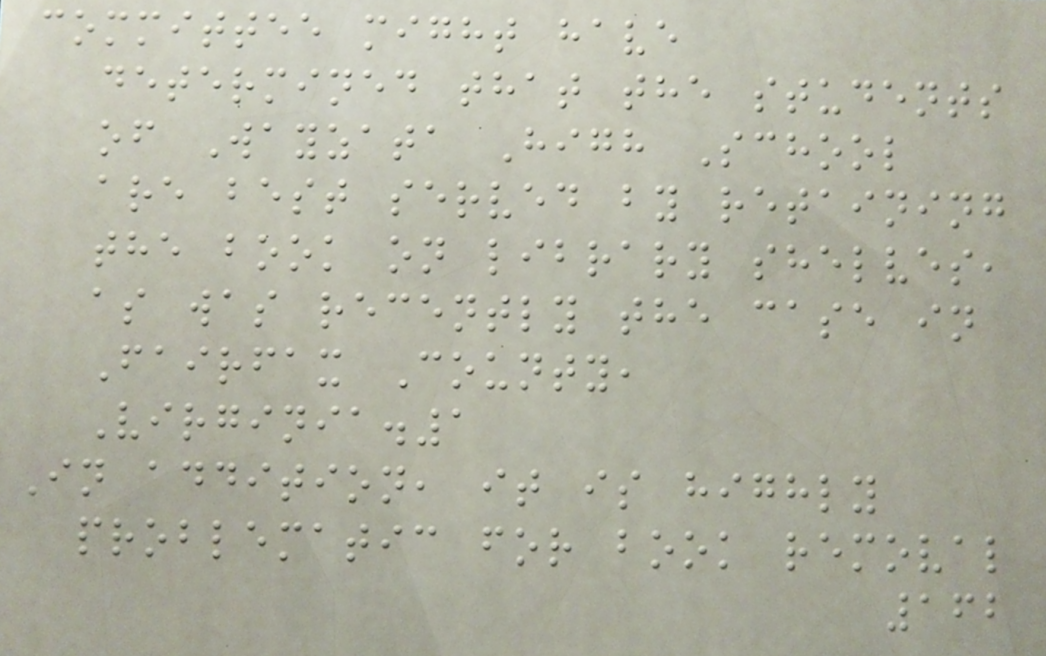committee might have
determined that the students
of Wayzata High School
are best served by retaining
the book on library shelves,
as was recently the case in
Fairfax County,
Virginia.1
In addition, it is highly
problematic for book removal
162
